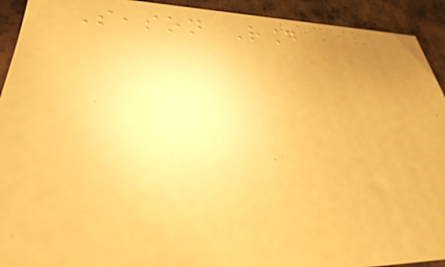Season Round
